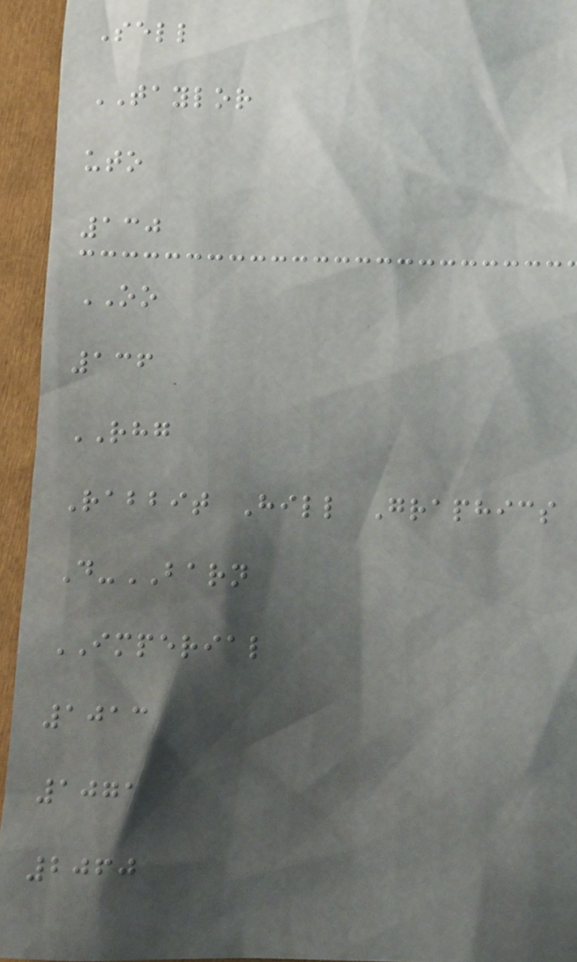Sell
TAYLOR
uto
130
OO
136
RHG
Rabbit Hill Graphics
D-BARN
IMPERIAL
1013
1071
2060
